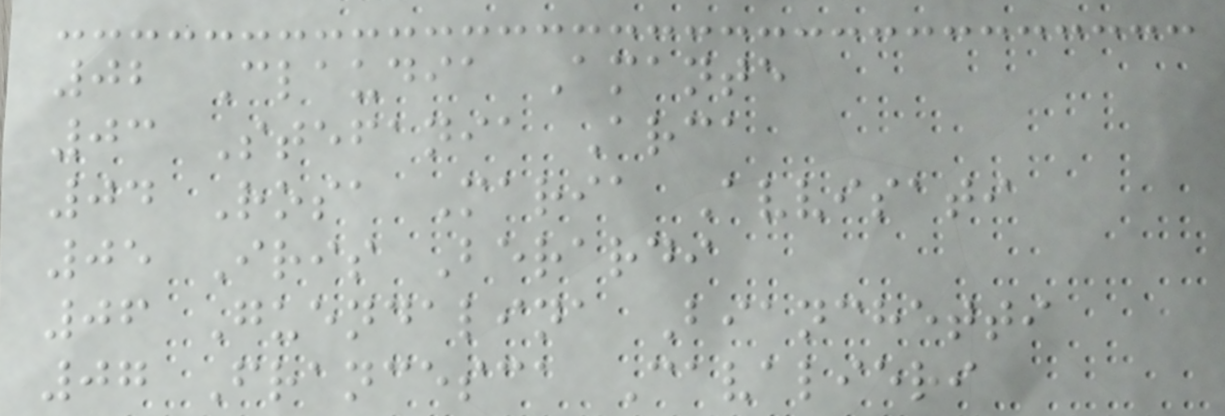02 Claudia Amante
03 Stefania Arca
04 Rosa Maria Avvisati
05 Iris Berardi
06 Guendalina Bianchetti
07 Francesca Cavalieri
